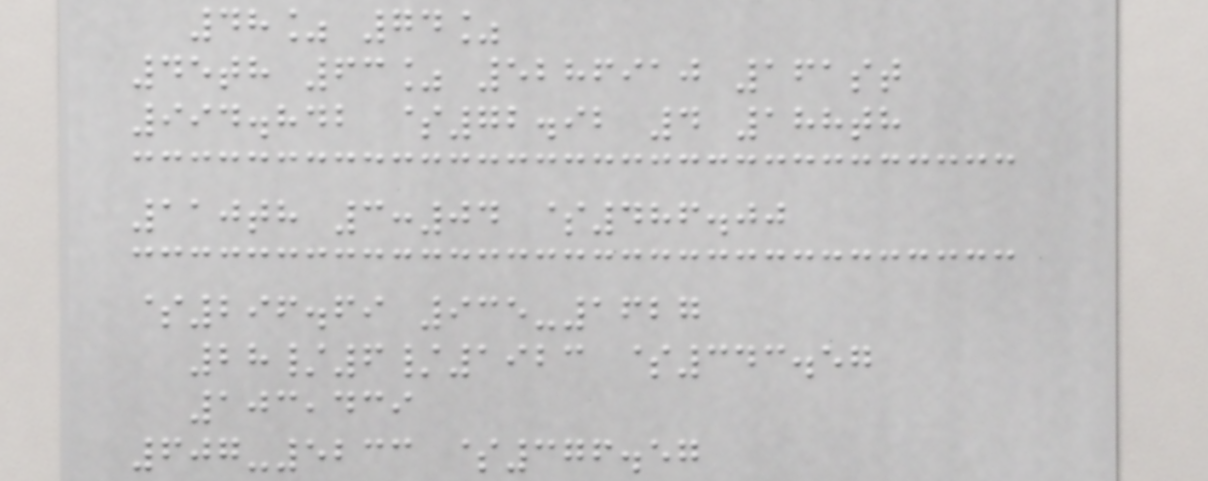48% 74%
45th 63% 5286910 161st
994.842 $72.92 4 188th
110th 3:04 $486.00
$296.69 935-1627
28/6/1923 $343.57
103,439
607-5233 $376.57
